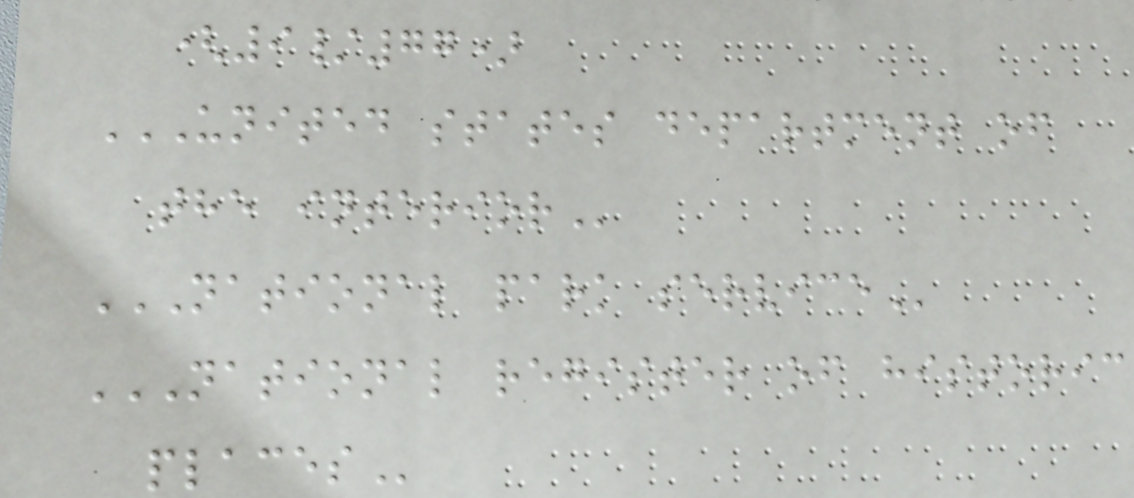(9/77)
UNITED STATES DEPARTMENT OF
THE INTERIOR
NATIONAL PARK SERVICE
NATIONAL REGISTER OF HISTORIC
PLACES
